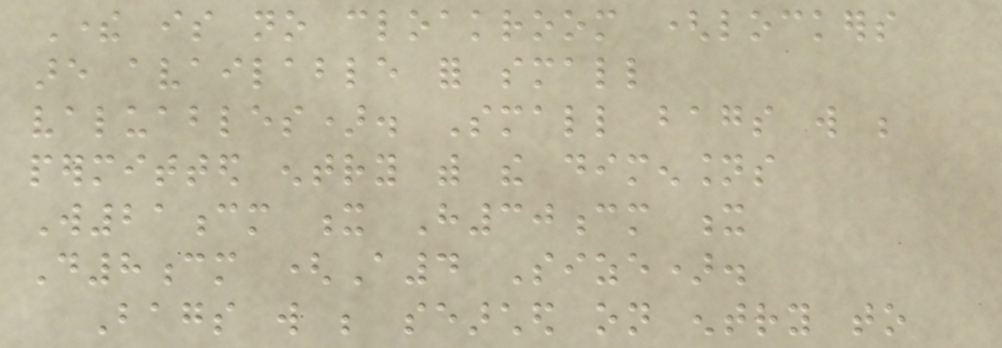There is no cloakroom (lockers
are available for small
valuables). Small bags will be
permitted entry with the dimensions
W21cm x H30cm x
D8cm (A4 Size).
Bags will be searched on entry to
